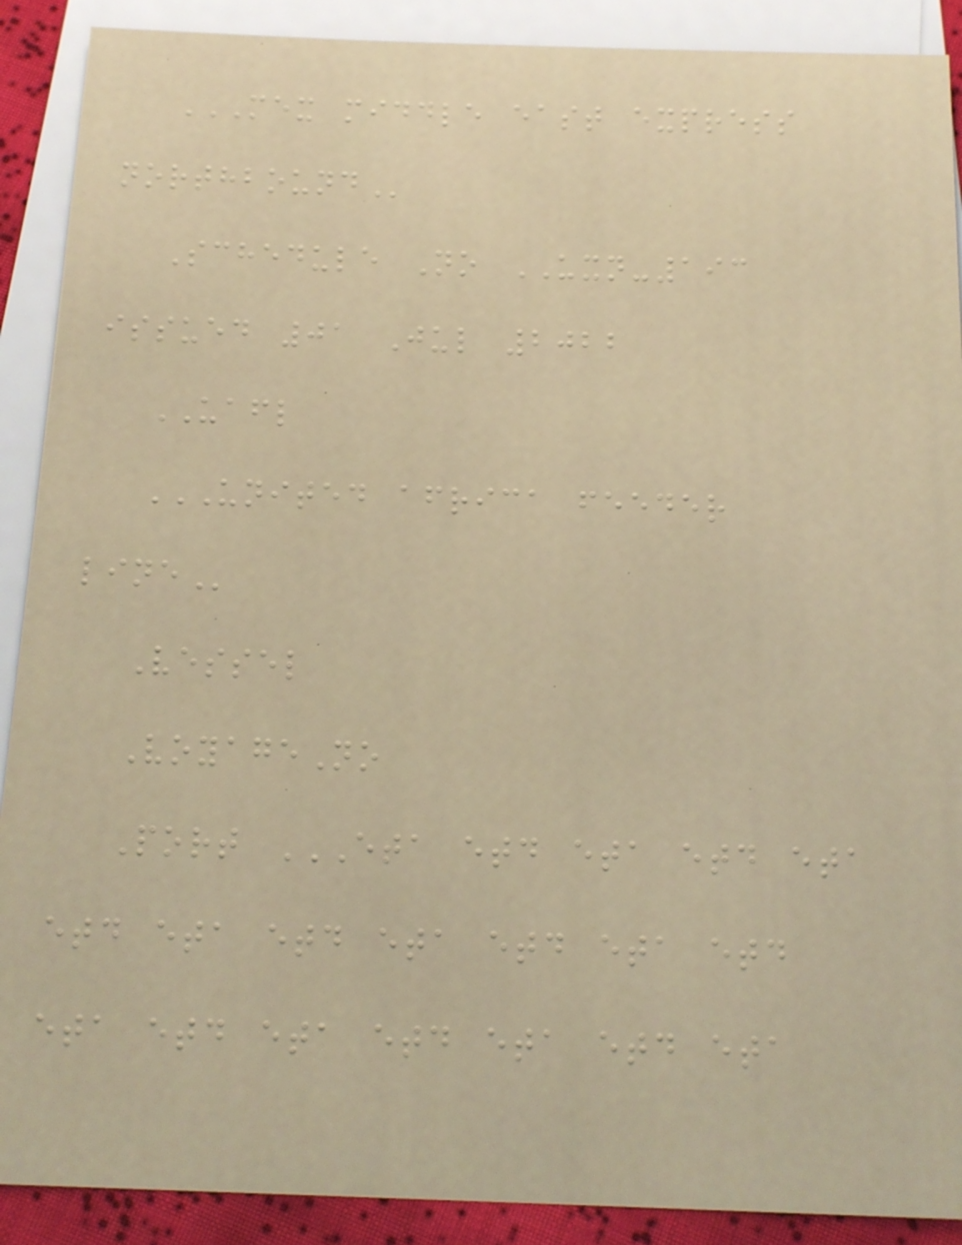MEX MIDDLE EAST EXPRESS
NORTHBOUND
Schedule No UXN-193
issued 01 Jul 2022
UAFL
UNITED AFRICA FEEDER
LINE
Vessel
VoyageNo
Port ETA ETD ETA ETD ETA
ETD ETA ETD ETA ETD ETA ETD
ETA ETD ETA ETD ETA ETD ETA
